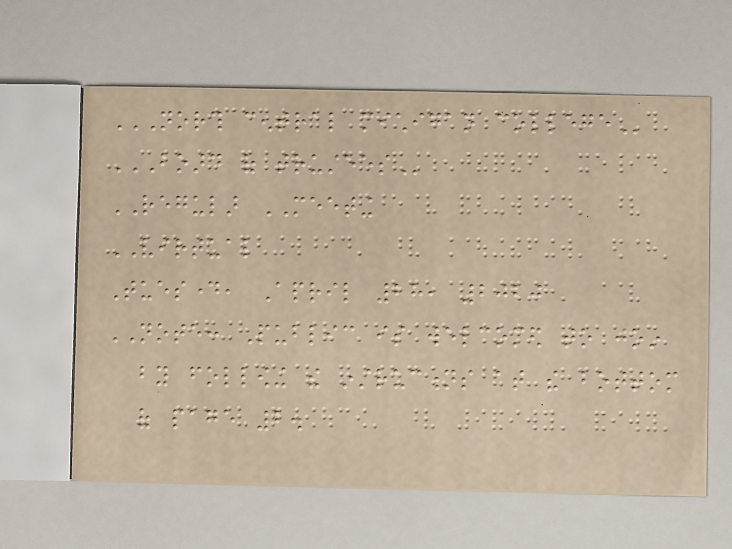NORTH CENTRAL MICHIGAN COLLEGE
BOARD OF TRUSTEES
REGULAR MEETING
VIRTUAL
Tuesday, April 28, 2020
NOTE: Public is welcomed to join
by following the instructions at the bottom
of page 2.
